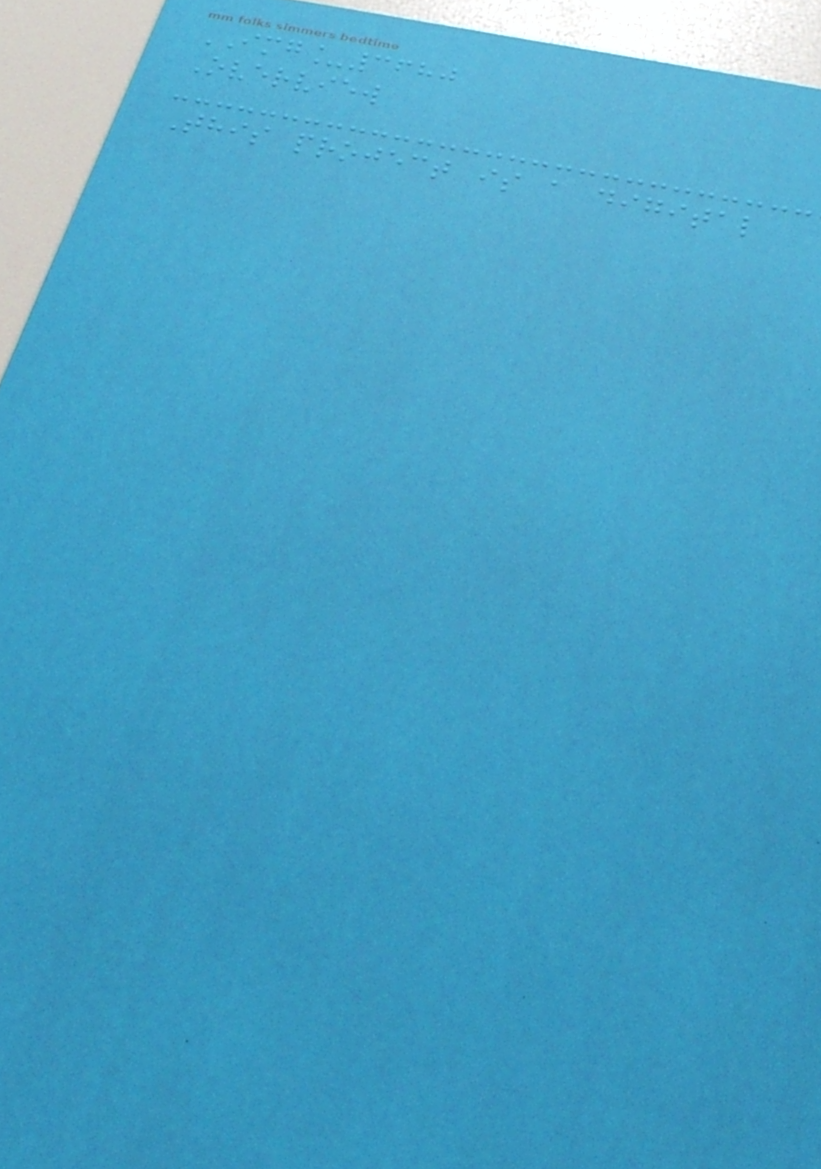IMG_3680
Overview
This project is a digital
